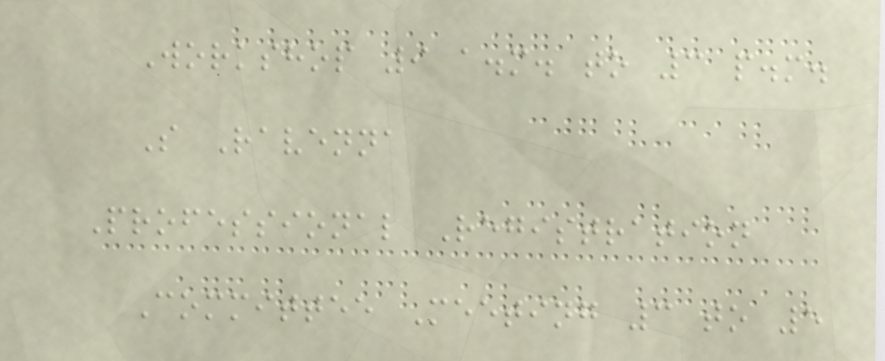Workshop 9 a.m. to 3 p.m.
S Ravenna
Professional Registration
Committee Meeting 3 to 5
